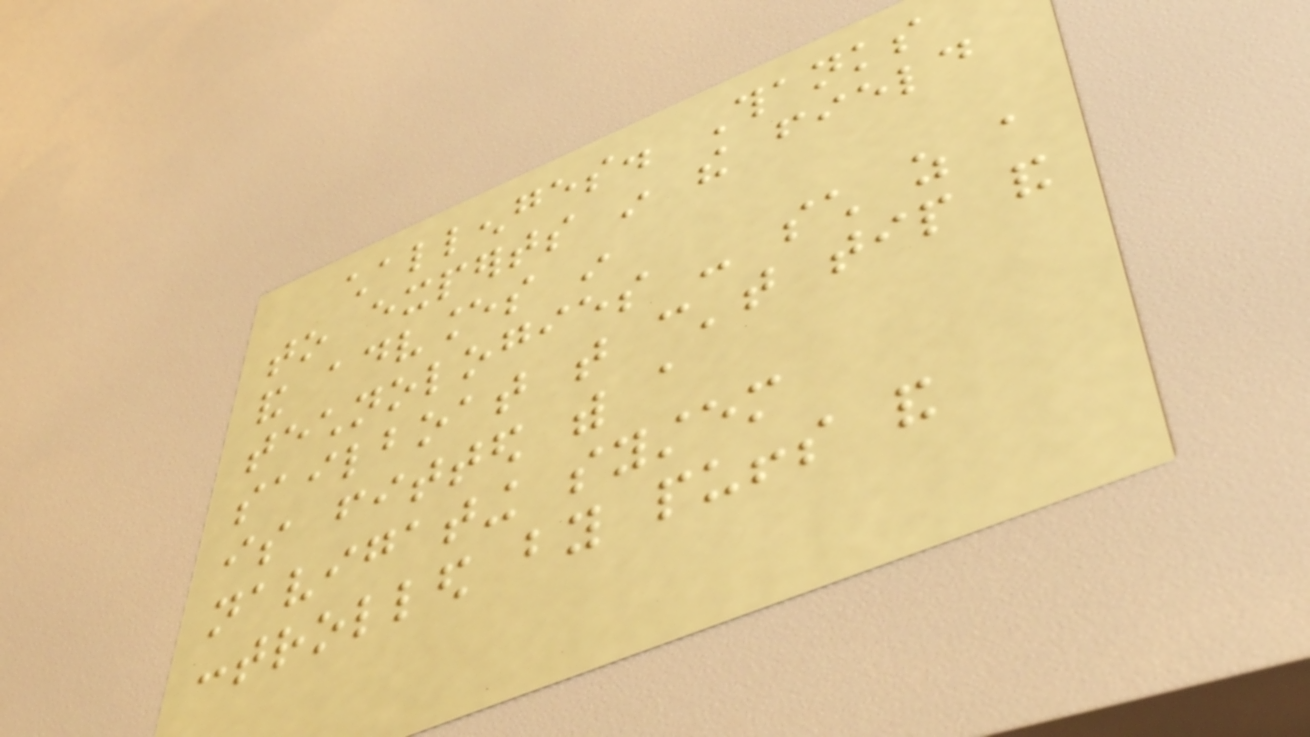challenges. Thanks
to experts in the field
and advances in
technologies - such as a
sailboat that can't tip and
is fitted with a
navigating system
controlled by puffs and
